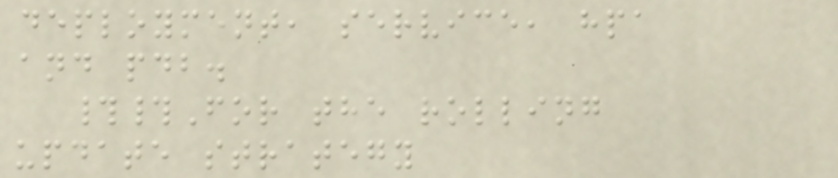deployment, service, hpa
and pdb.
##For the rolling
update strategy
